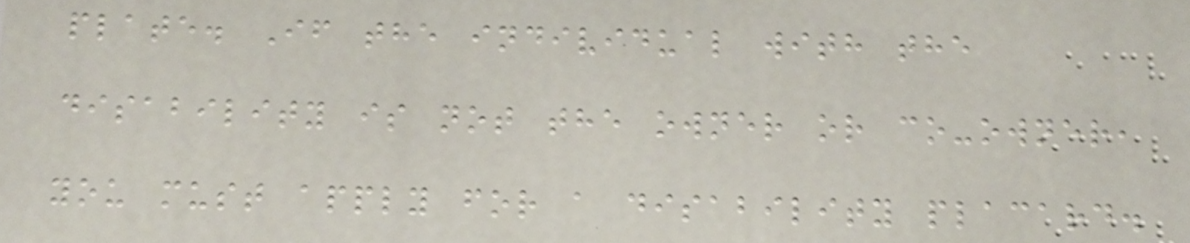plate. If the individual with the
disability is not the owner or co-owner,
you must apply for a disability placard.
